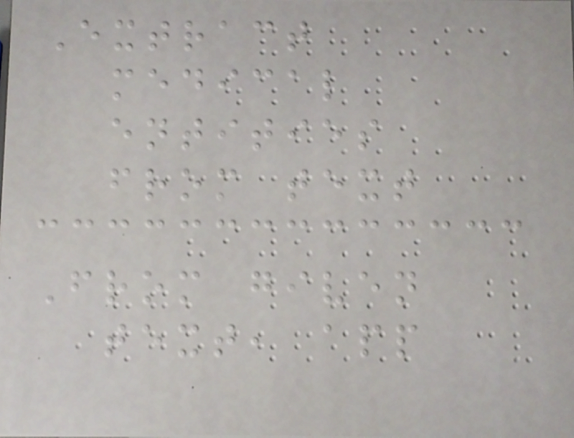Extract
medical
entities
from text
From given
text, app
